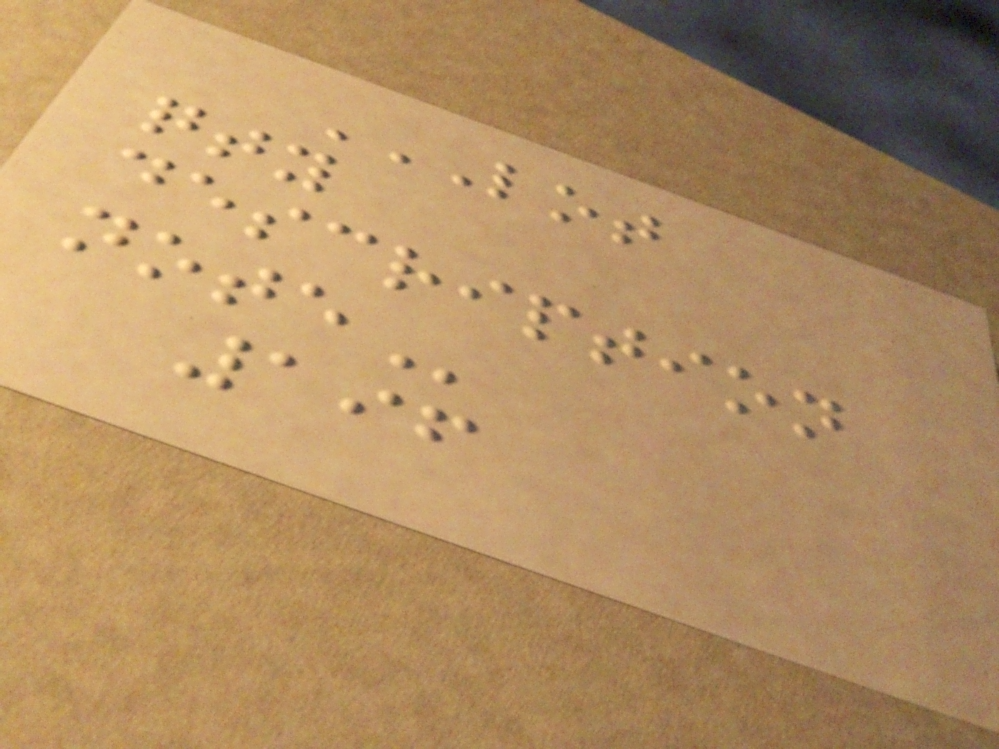LOT
QTY
DESCRIPTION
NOTE
196
